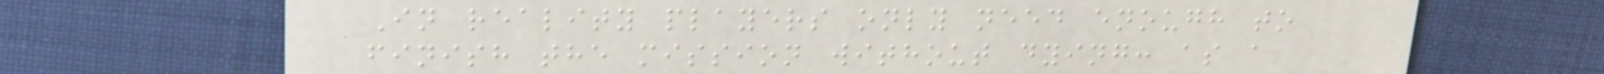In reality players only need enough to
finish the mission without dying: as a
